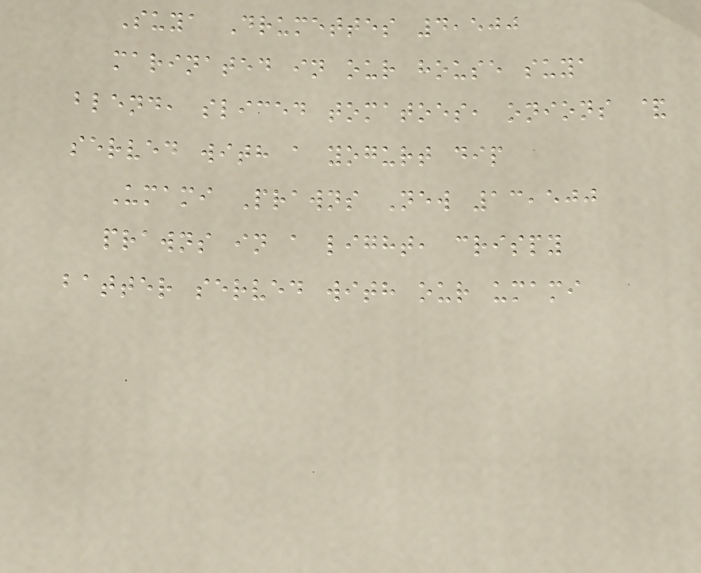Suya Drumettes 4,500
marinated in our house suya
blend, sliced tomatoes, onions &
served with a yogurt dip
Umami Prawns New 13,500
prawns in a light, crispy
batter served with our umami
